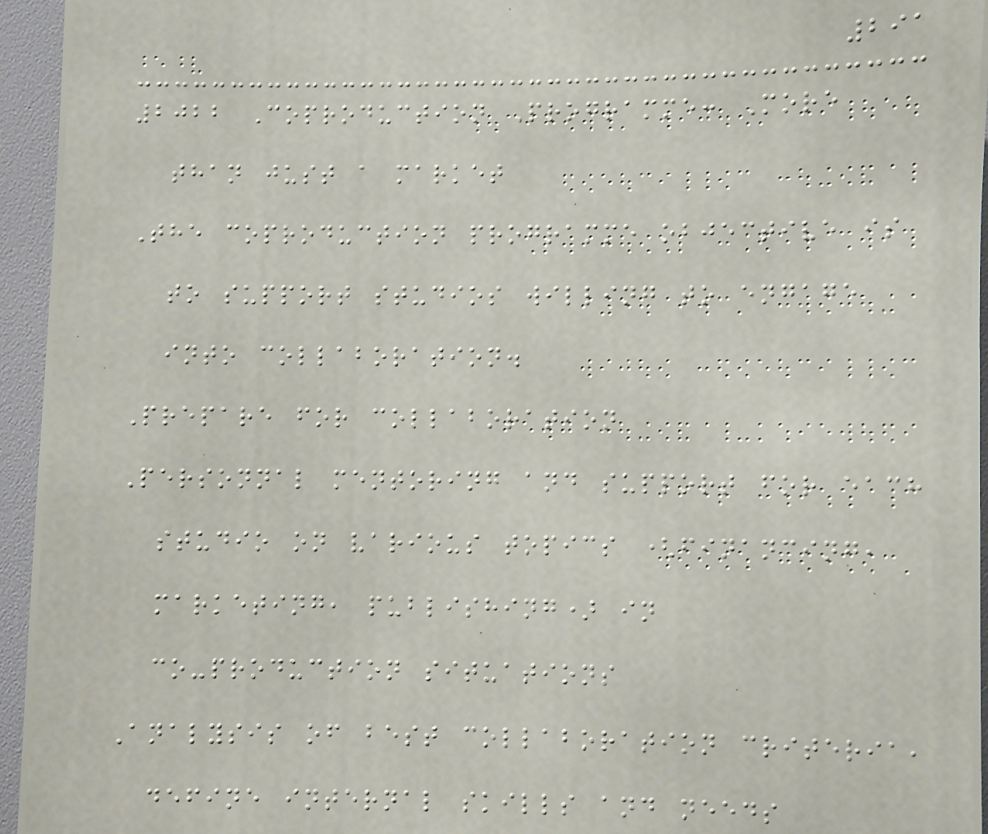291
2022 Coproduction Programme: More
than just a market
The coproduction programme objective is
to support studios willing to engage
into collaboration.
Prepare for collaboration
Personnal mentoring and support for each
studio on various topics (financing,
marketing, publishing) in
co-production situations
Analysis of best collaboration criteria,
define internal skills and needs
